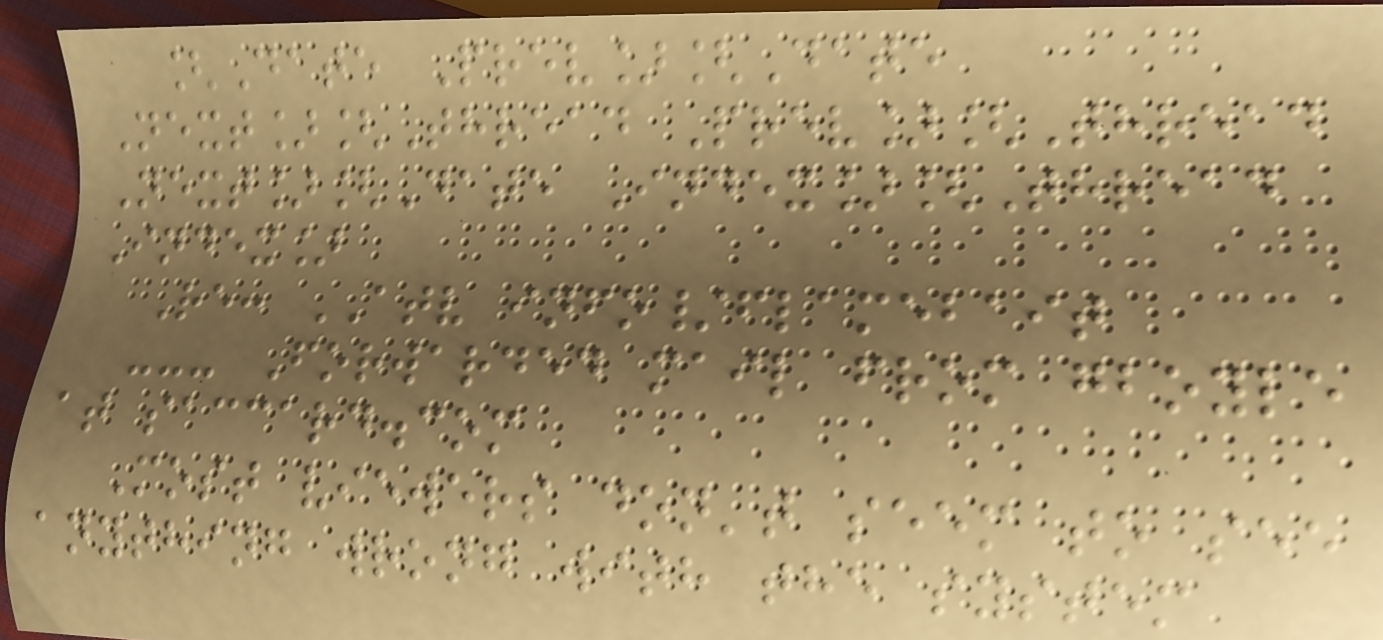[Date Prev][Date
Next][Thread Prev][Thread
Next][Date Index][Thread
Index]
Re: ATV info/flamebait
--- Forwarded mail from gboyle
at saccard.com
Most viewers don't seem to see
anything wrong with the system
